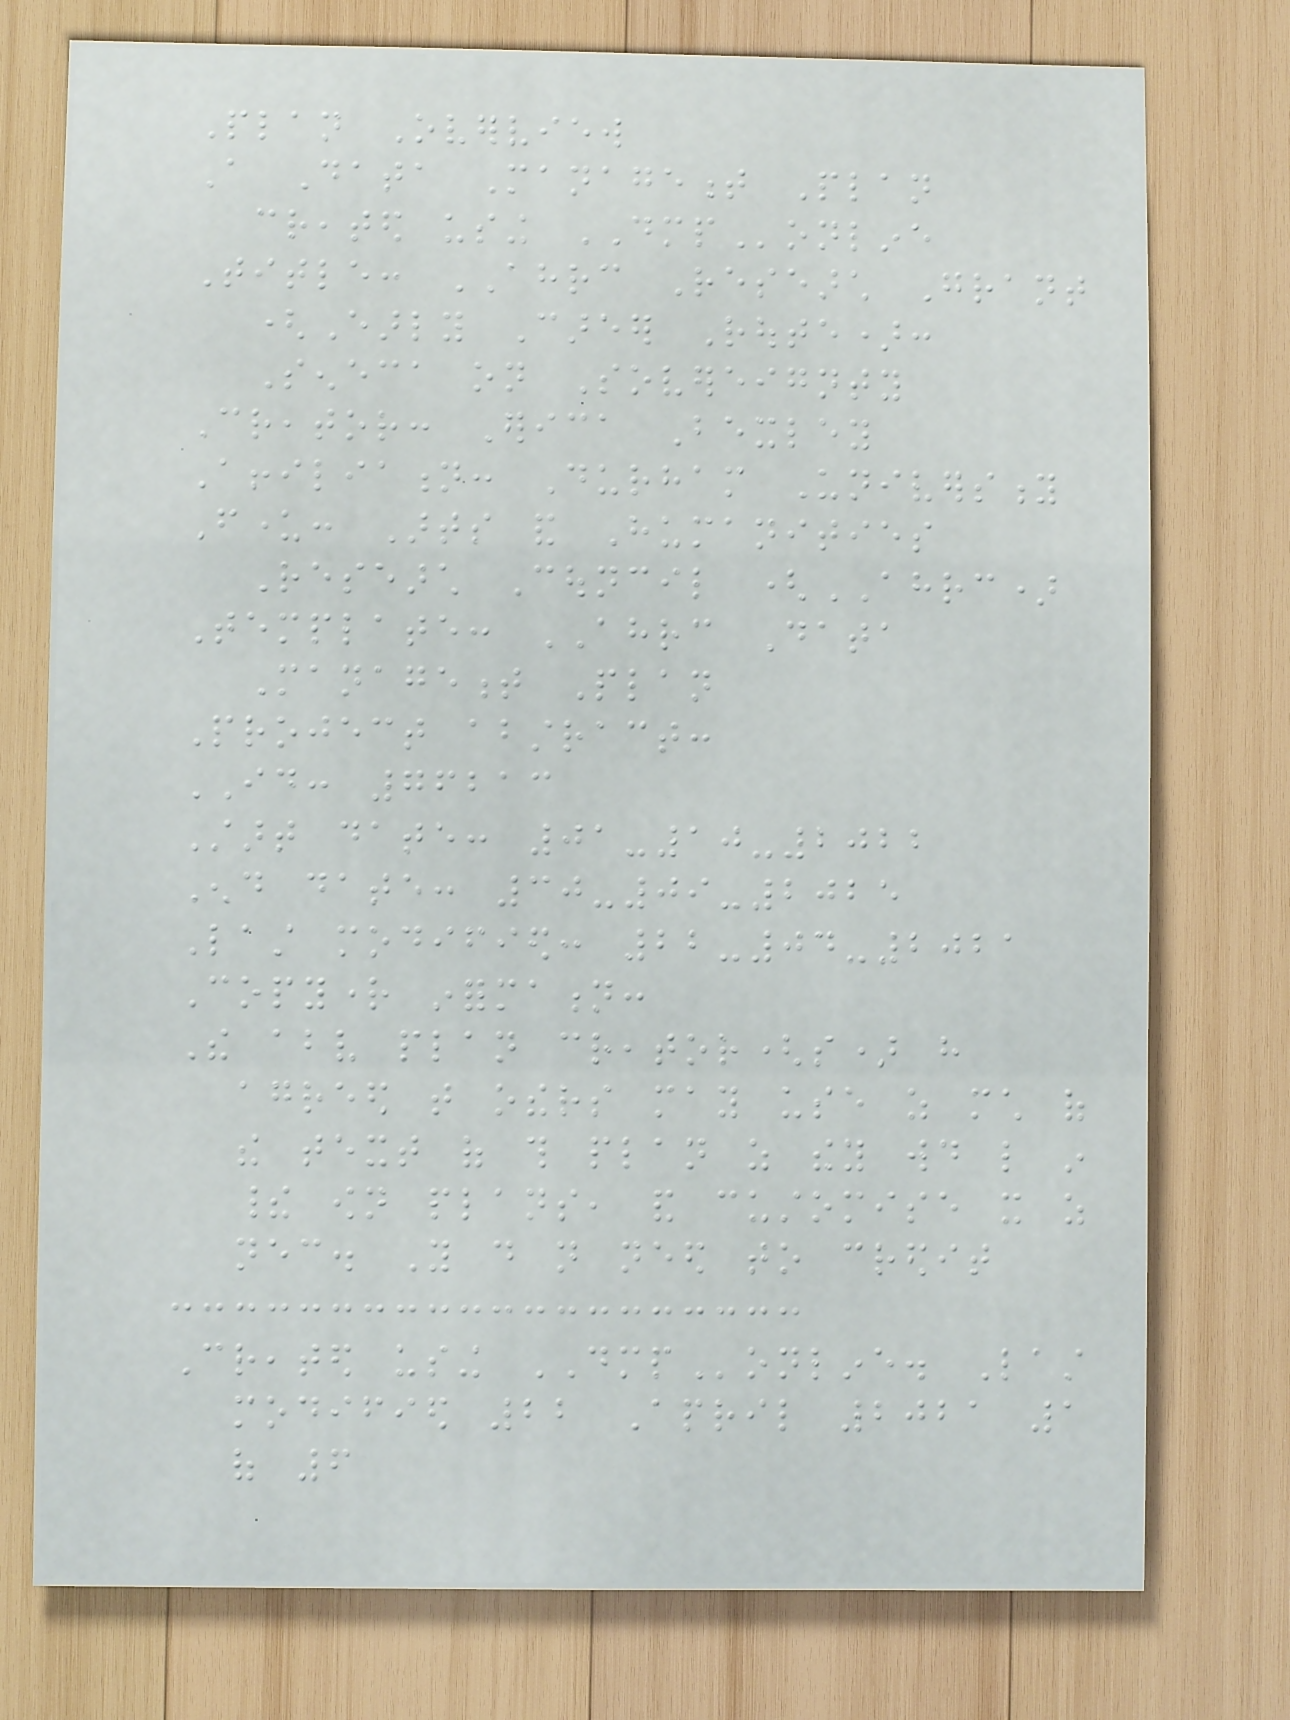Plan Overview
A Data Management Plan
created using DMPonline
Title: AHRC Research Grant
(Early Career Route):
Seneca on Sovereignty
Creator: Erica Bexley
Affiliation: Durham University
Funder: Arts and Humanities
Research Council (AHRC)
Template: AHRC Data
Management Plan
Project abstract:
ID: 76213
Start date: 01-10-2022
End date: 30-09-2025
Last modified: 22-04-2021
Copyright information:
The above plan creator(s) have
agreed that others may use as much of
the text of this plan as they would like in
their own plans, and customise it as
necessary. You do not need to credit
Created using DMPonline. Last
modified 22 April 2021 1
of 6
